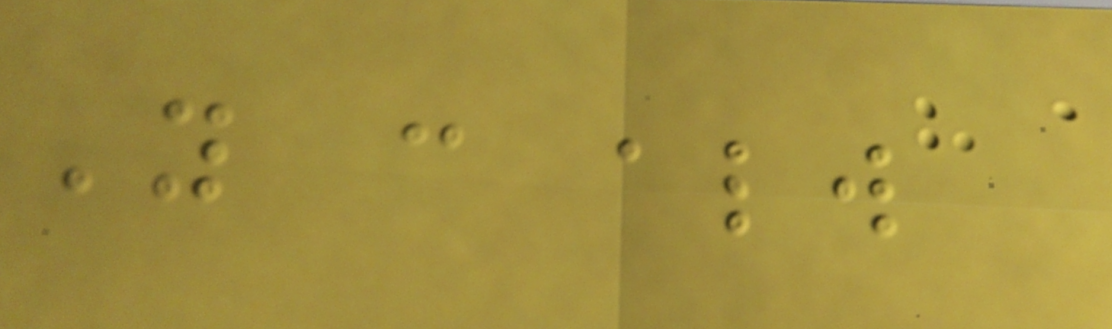You can always
